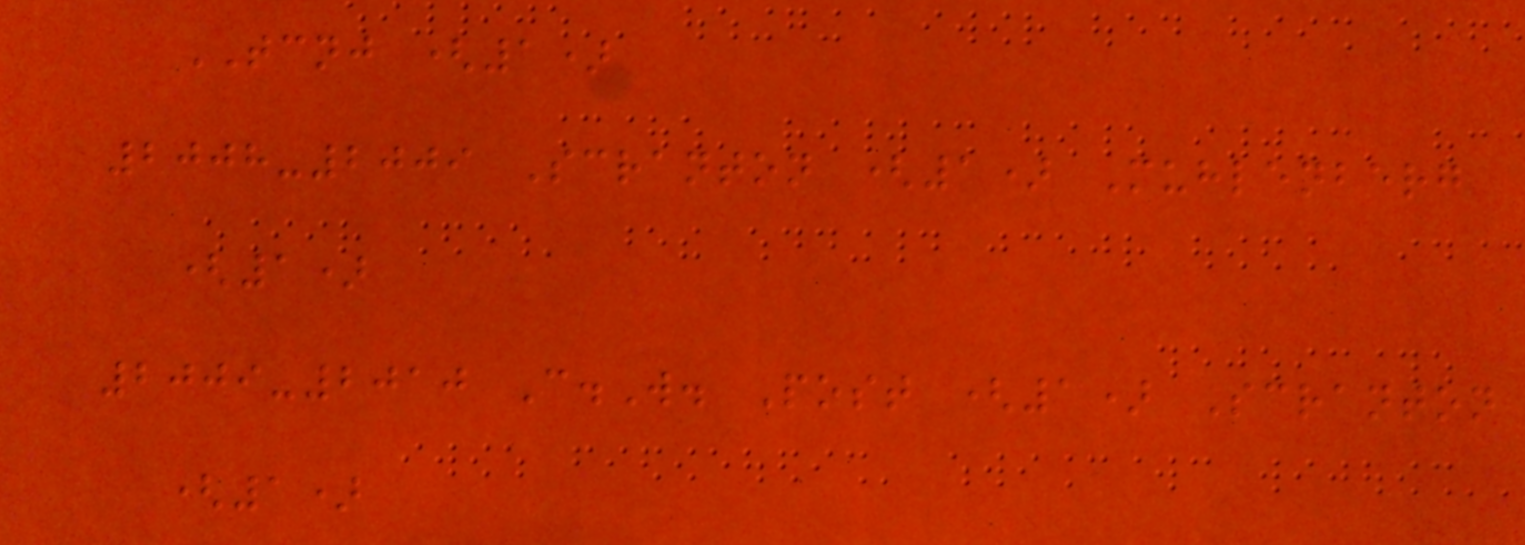TCNJ (1)
2008-2009 Scranton (1) Muhlenberg
(1)
2009-2010 C.W. Post (1) Scranton
(1)
